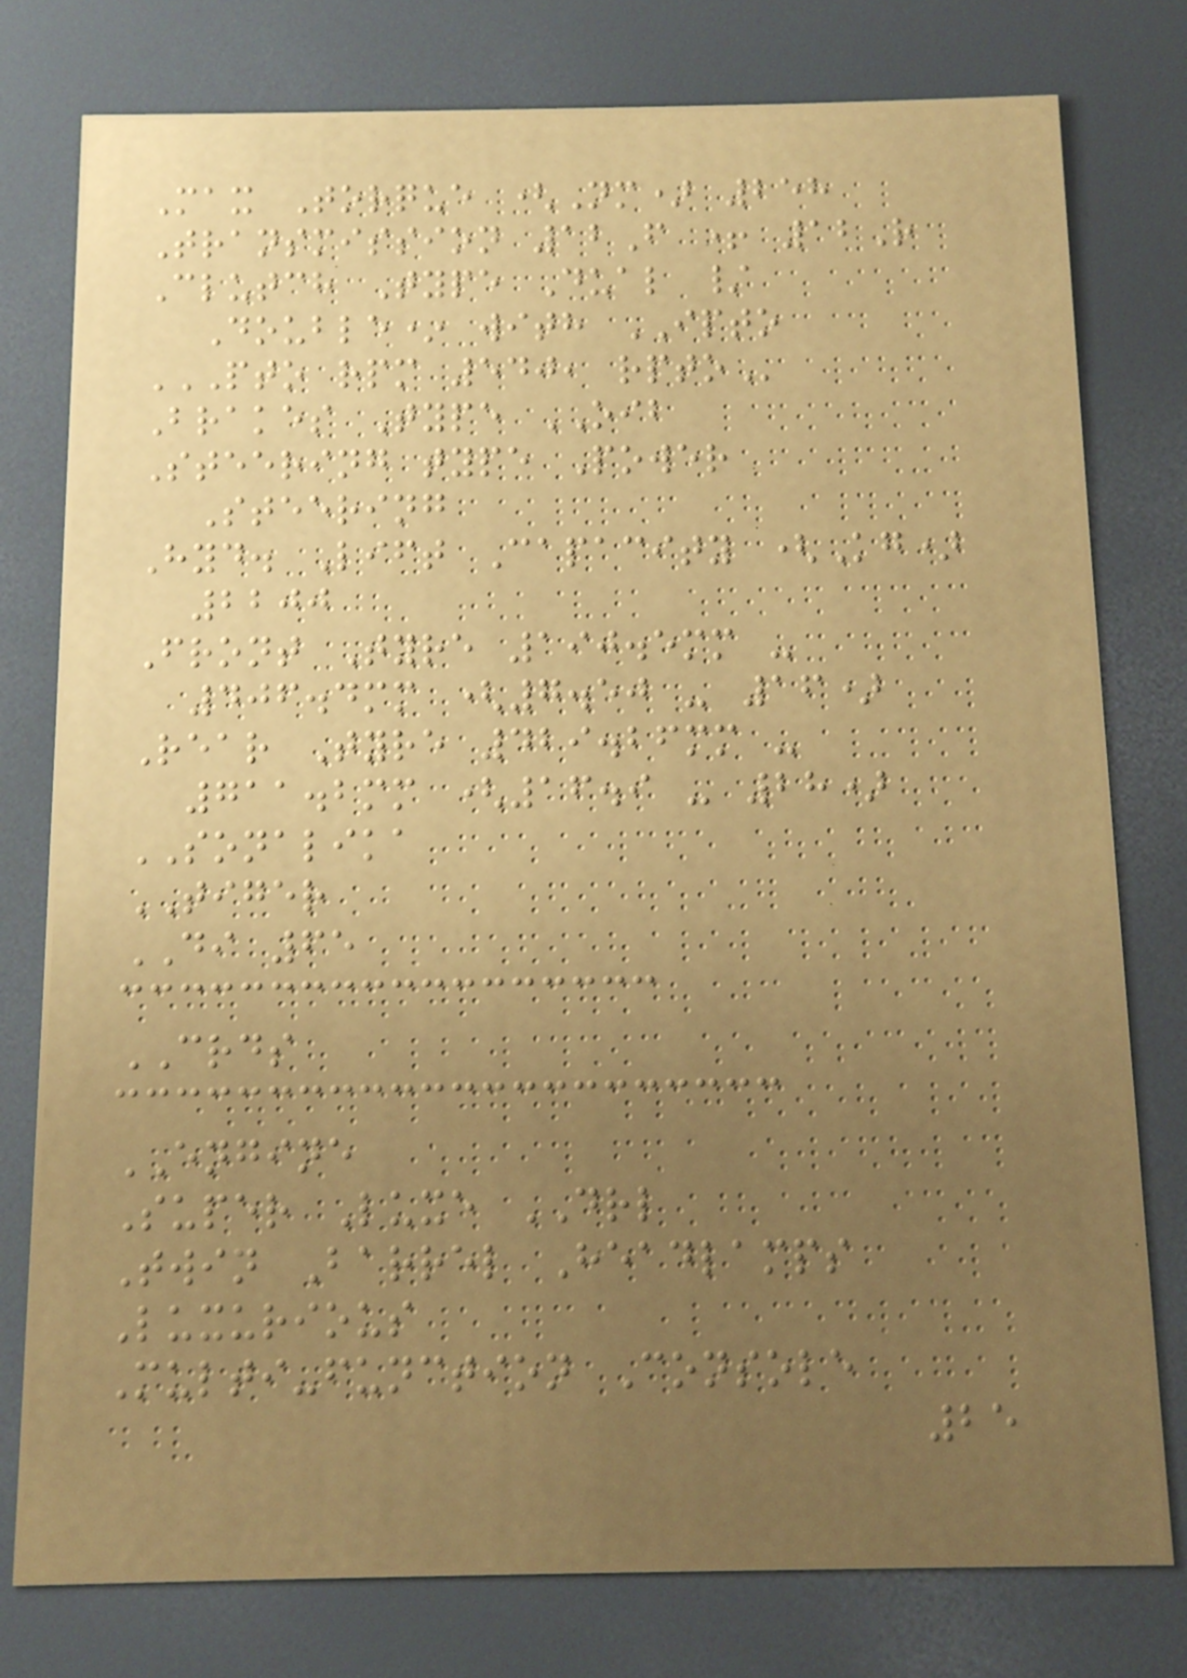Max Torque (Nm) 258
Transmission 12F + 12R
Clutch Type Dual /
Double* with IPTO
PTO RPM 540, RPTO
Brakes Type OIB
Steering type Power
Steering
Hyd. Lift Capacity (Kg)
2200
Front Tyre 190.5mm -
406.4mm (7.50 - 16)
Rear Tyre 429.26mm -
711.2mm (16.9 - 28)
SONALIKA
TIGER
DI 65
CRDS
ENGINE
Super Luxe DRL
Twin Barrel Headlamps
Luxurious
Multi-function Console
25
